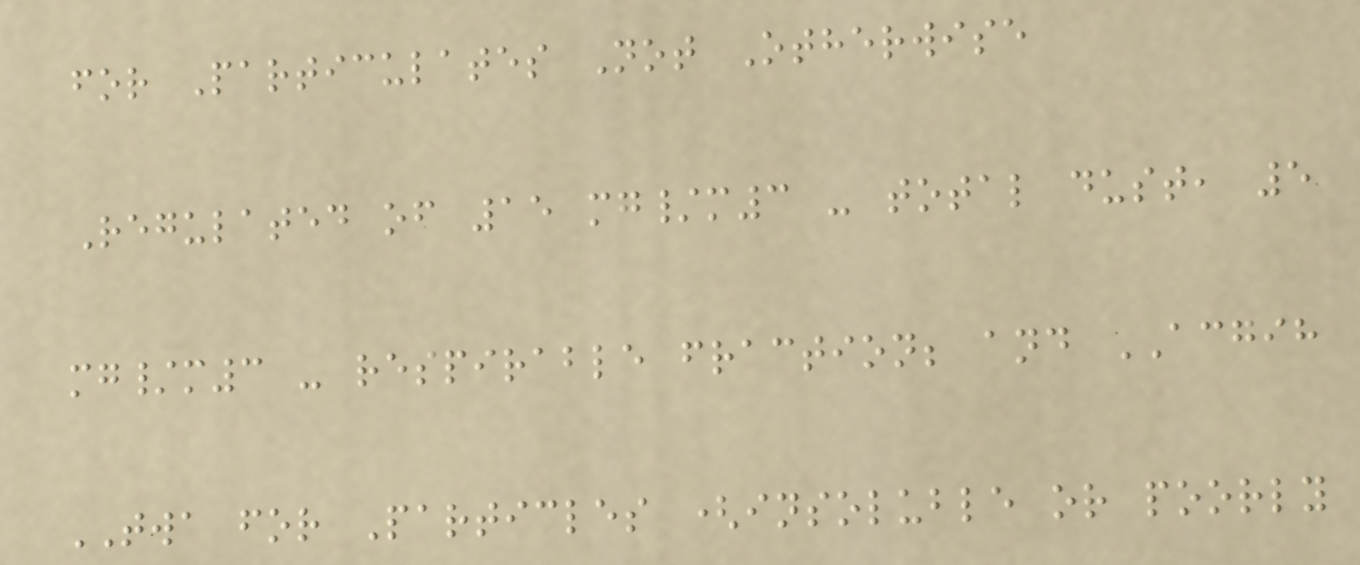for Particulates Not Otherwise
Regulated of 15 mg/m3 - total dust, 5
mg/m3 - respirable fraction; and ACGIH
TWA for Particles (insoluble or poorly
